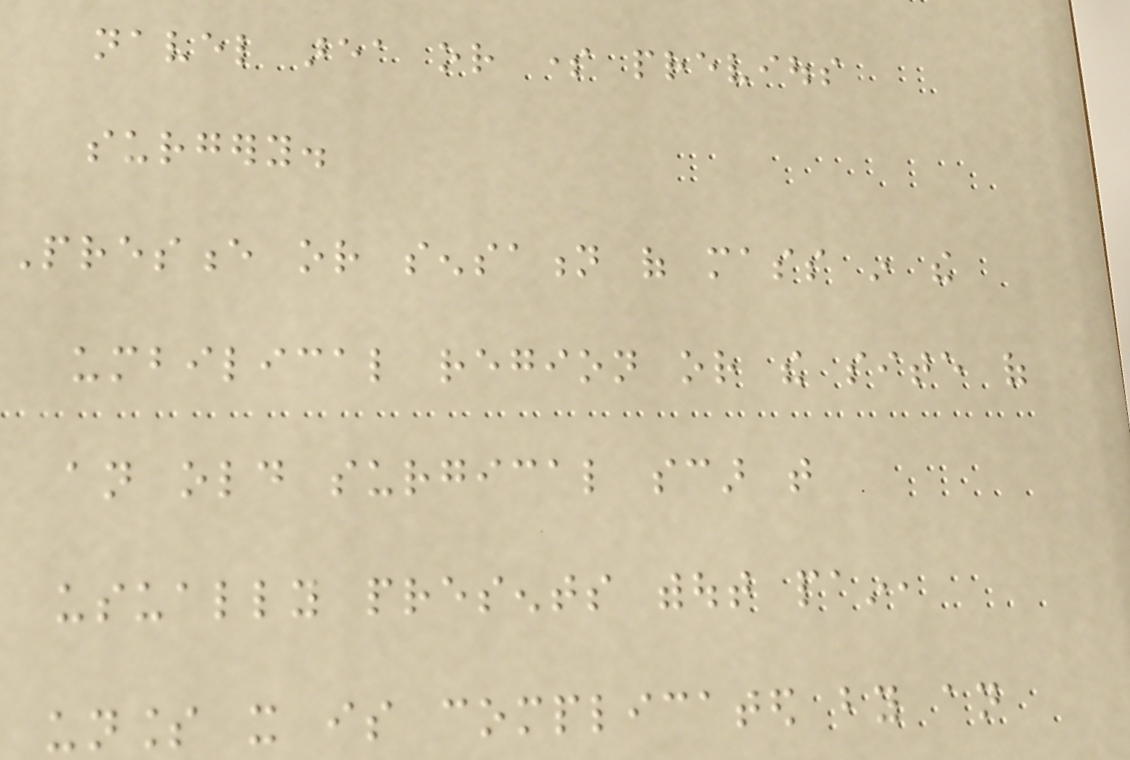navel area or some previous
surgery.
Presence or sensation of mass in the
umbilical region or the site of
an old surgical scar that
usually presents without pain,
unless it is complicated by an
